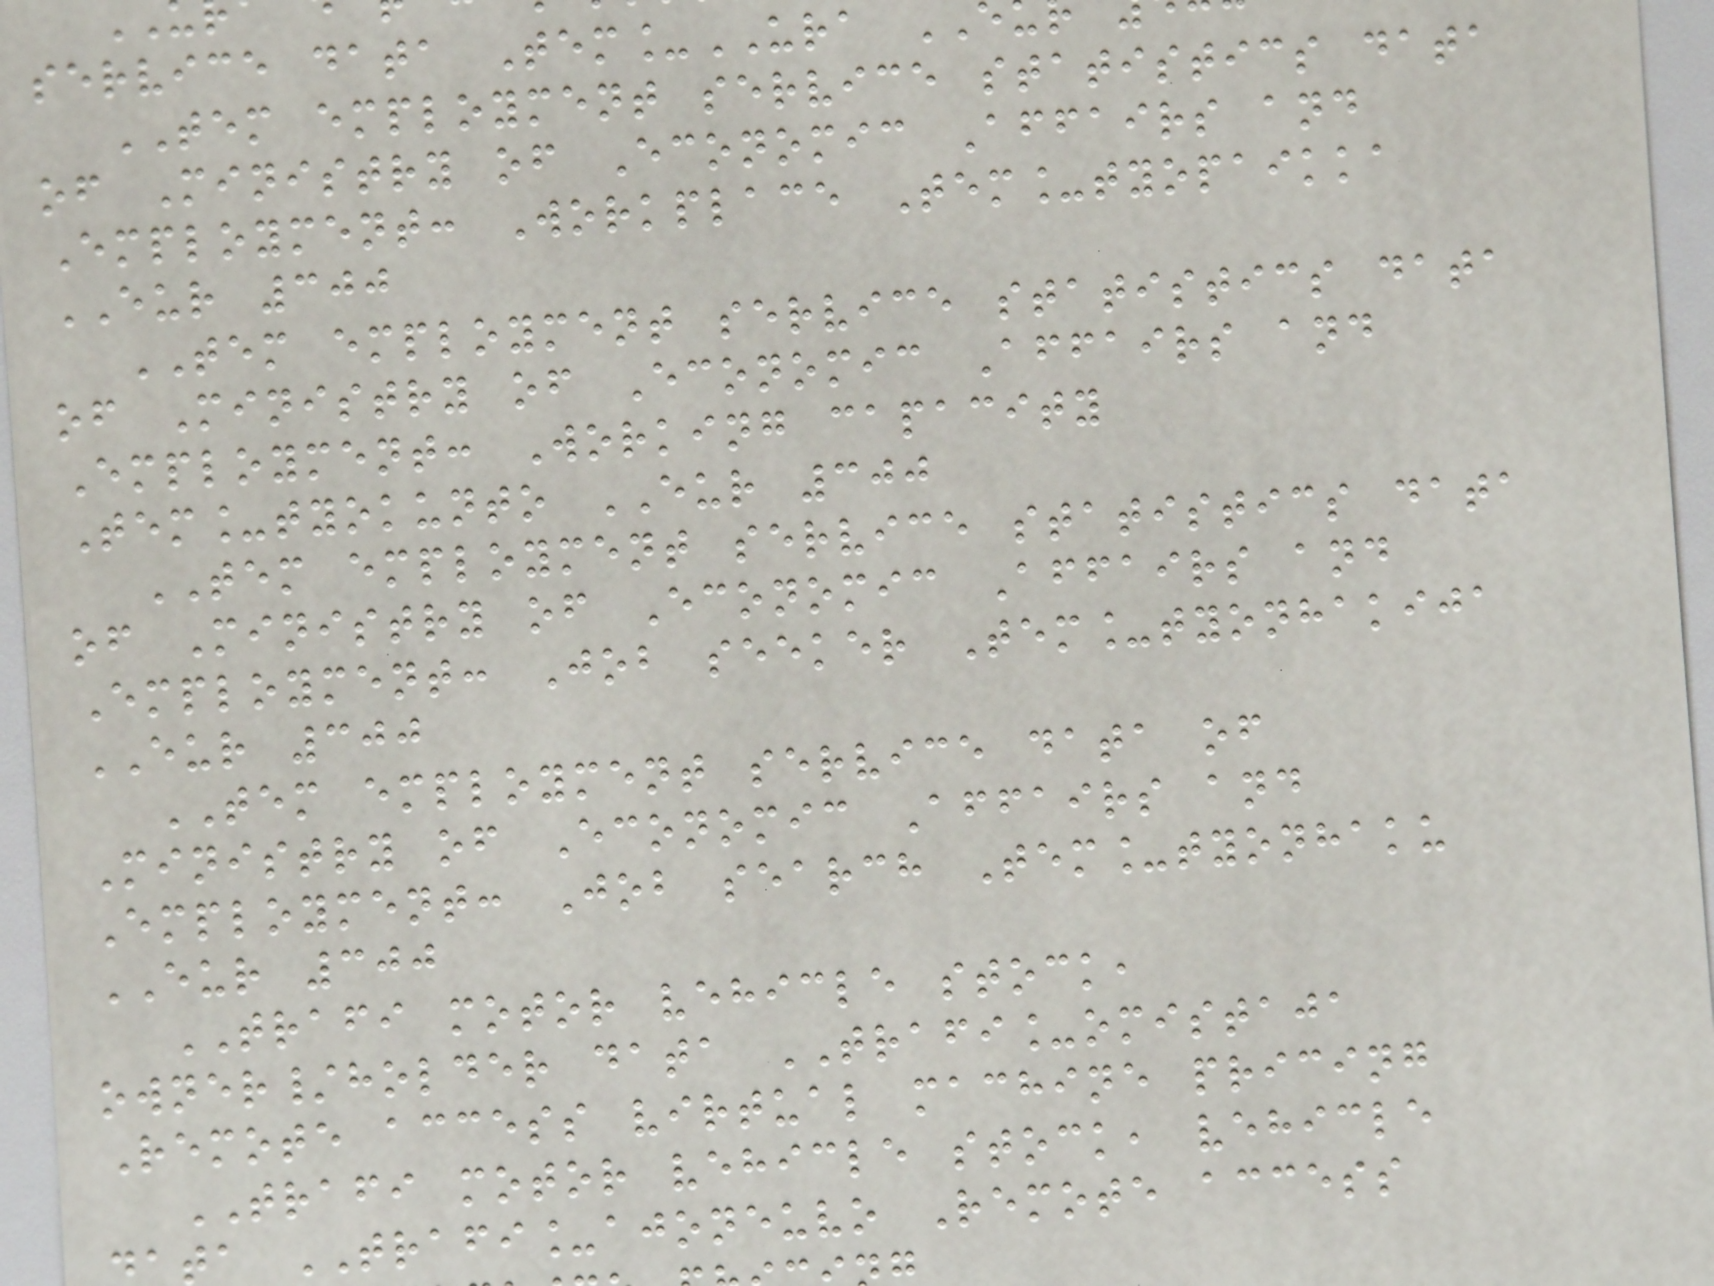service data Tem_URA
TEM employment service statistics data
of Ministry of Economic Affairs and
Employment: Workplace Tem_tyopaikka
EUR 300
TEM employment service statistics data
of Ministry of Economic Affairs and
Employment: Working capacity
Tem_tyokunto EUR 300
TEM employment service statistics data
of Ministry of Economic Affairs and
Employment: Job seeker Tem_tyonhakija
EUR 300
TEM employment service data of
Ministry of Economic Affairs and
Employment: Job search Tem_tyonhaku
EUR 300
TRAFI motor vehicle stock,
owner/holder data TRAFI_omistaja
Remote access virtual machine pricing
TRAFI motor vehicle stock, vehicle
ta TRAFI_ajoneuvo Remote access
